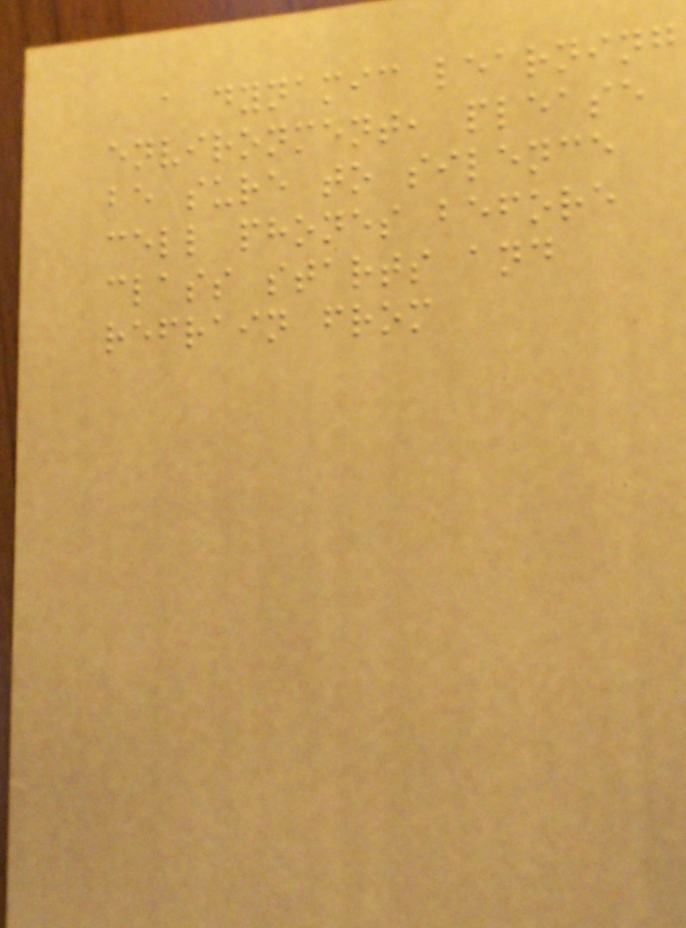a dynamic learning
environment, please
be sure to silence
cell phones before
class starts and
refrain from
